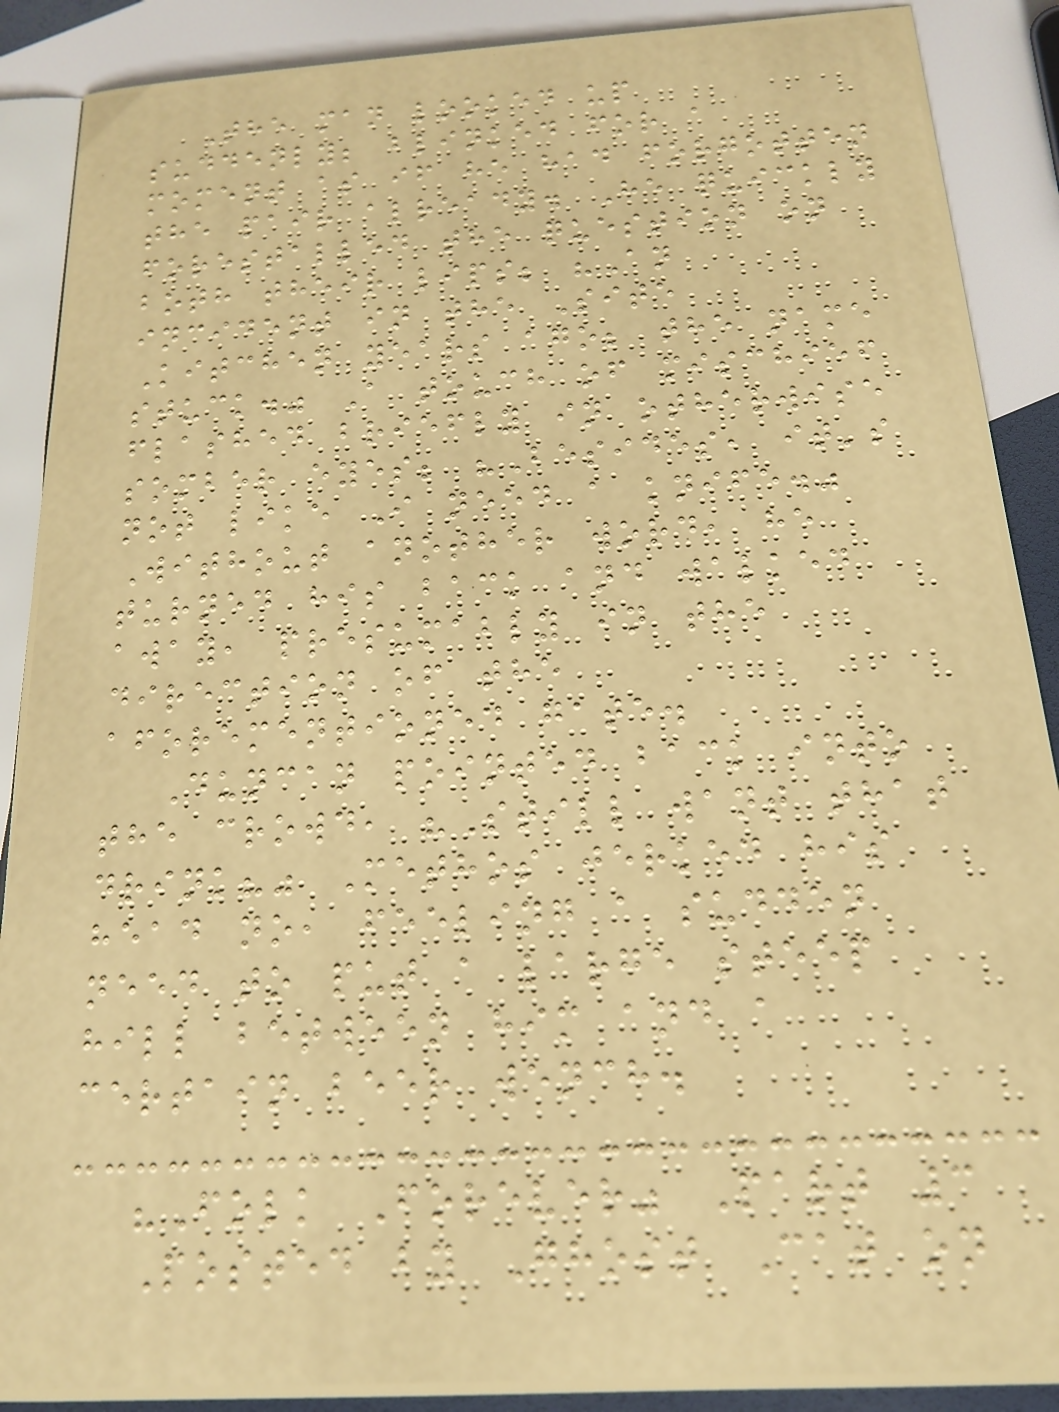The man looked up
suddenly; blinked for a
moment as if he had forgotten
the pair already. He quickly
forestalled the question on
both their lips; "An
incident in the Site
Kitchen years ago; the name
stuck." A touch of mischief
flashed briefly in otherwise
somber eyes; "Besides, it's
not like I need a knife."
Without another word, he
turned his back and walked
away, presumably in the
direction of the
aforementioned gate.
Duncan pointed back into
the crowd, "Still want that
drink?" Methos jerked his
head no, feeling a sudden
need to put a large steep
hill between him and a
certain beer wench.
"Folk Forever" Part 3
Posted by Ghost Cat on
